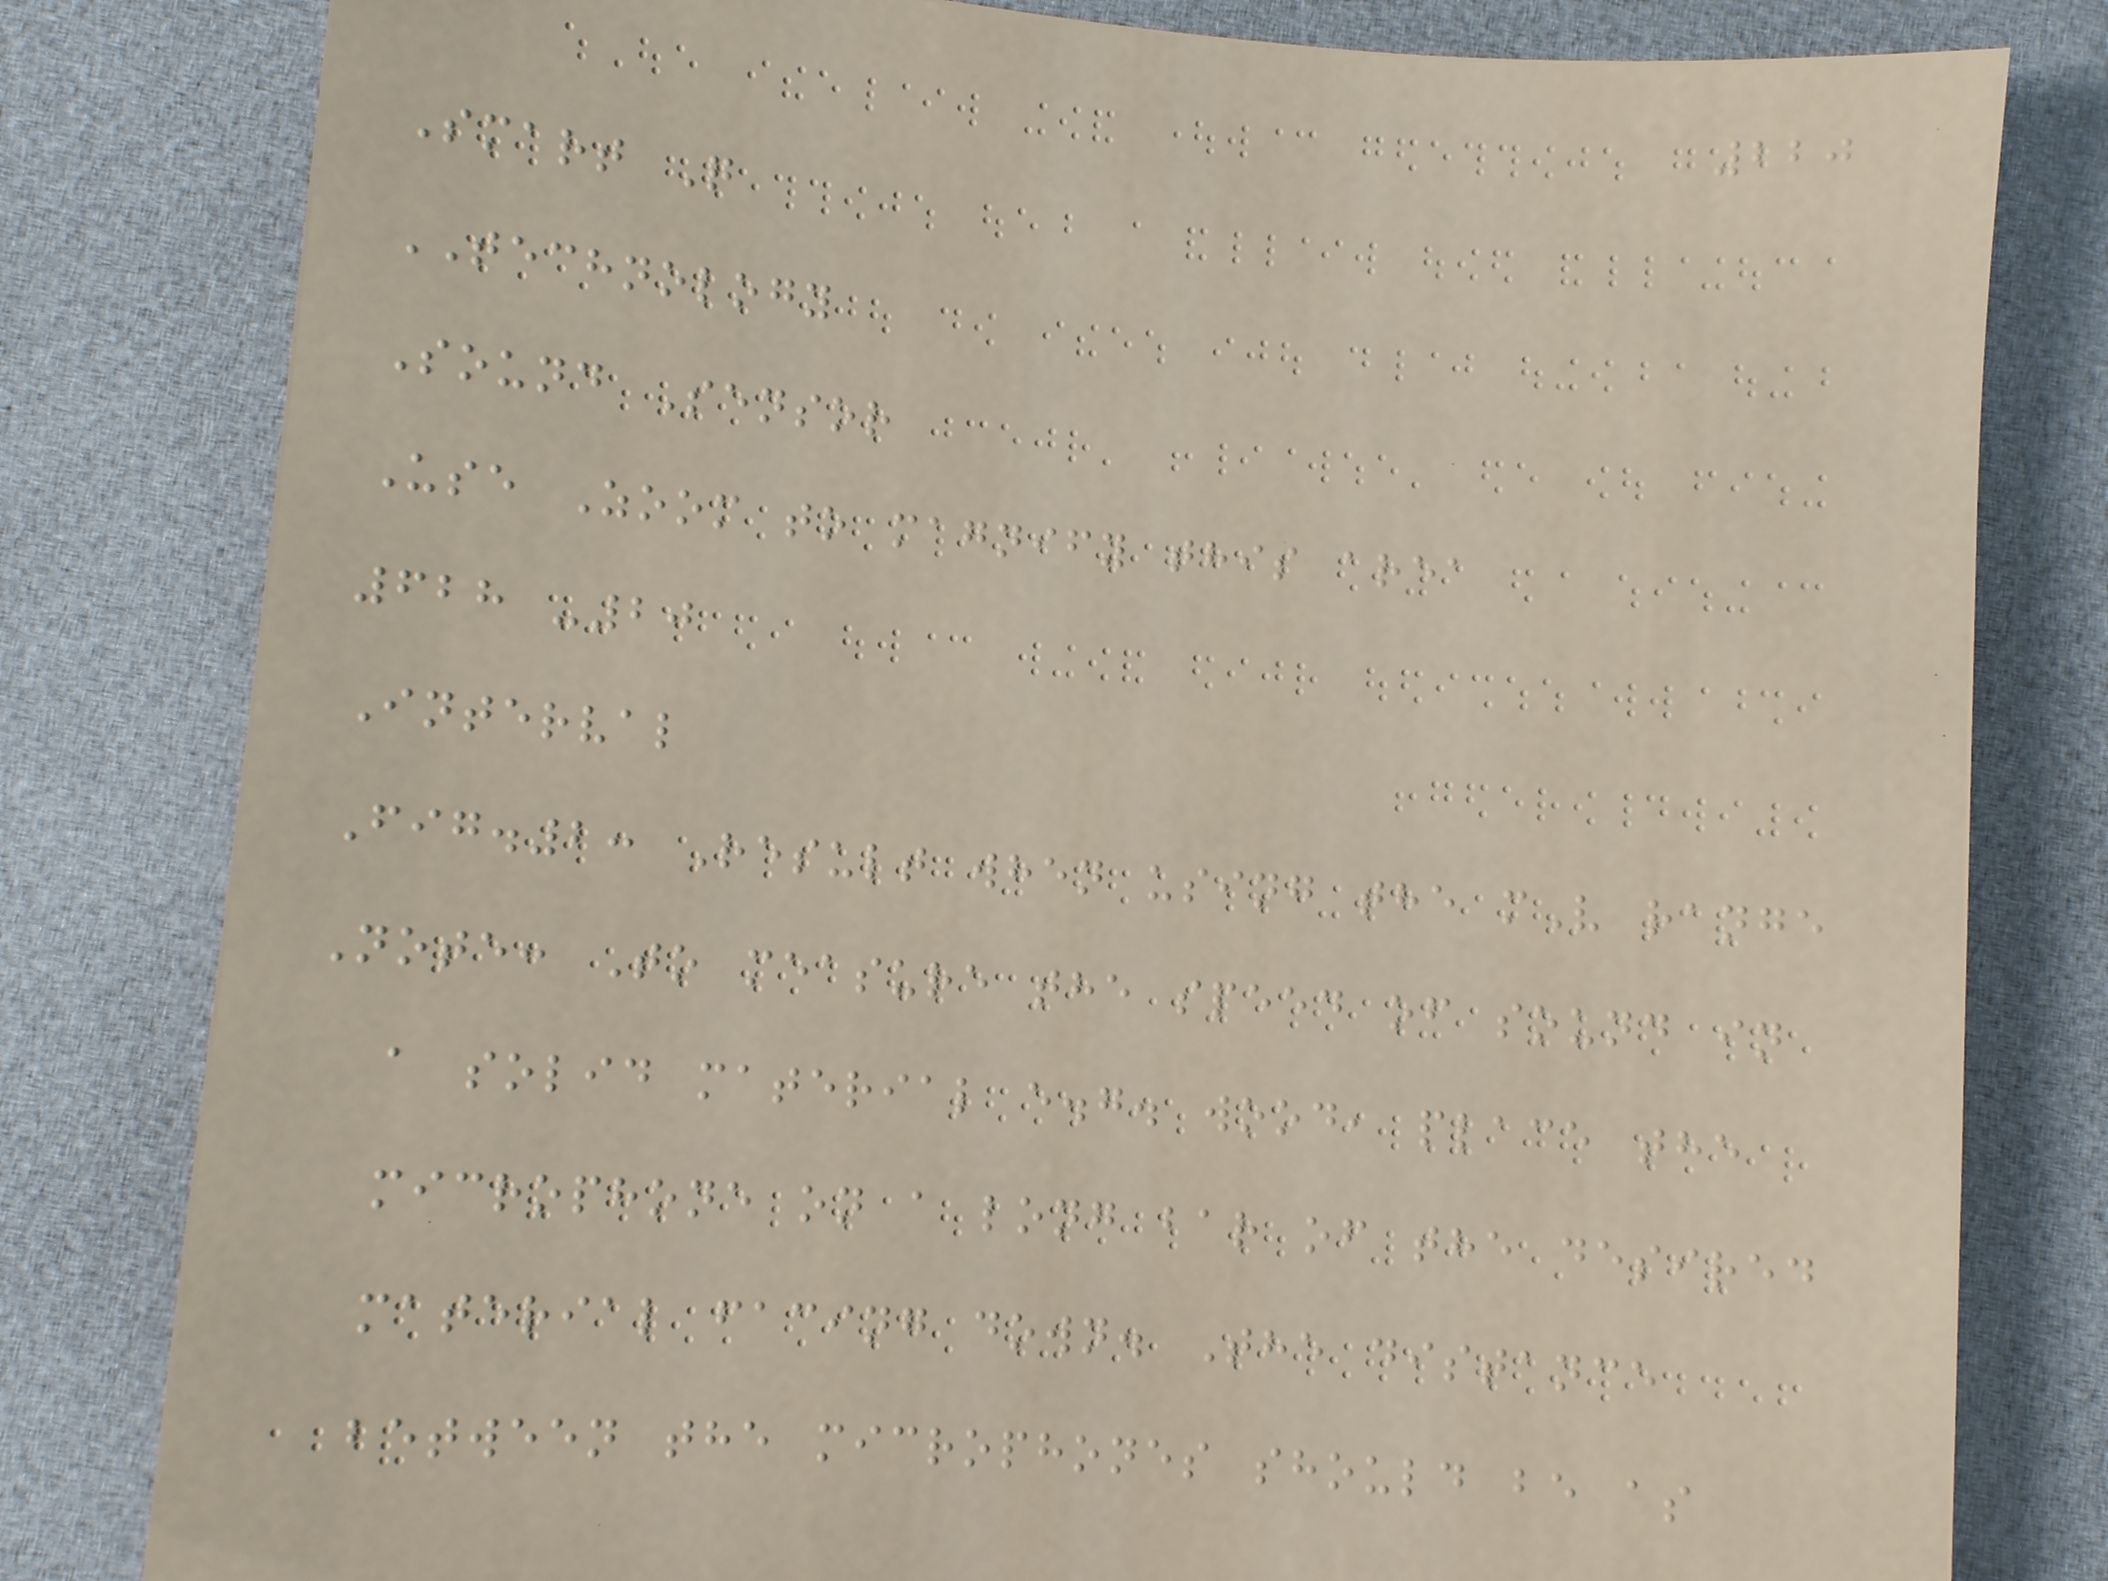220
Smart Q
TECHNOLOGY
Sound Sensor
Use Zoom to magnify this area
628 -20
Interval
Fig.2: Result when using the mV range
Note: To measure the speed of sound in
a solid material e.g. wood, place the
microphone on a long bar of the desired
material facing down. The distance
between the microphones should be as
